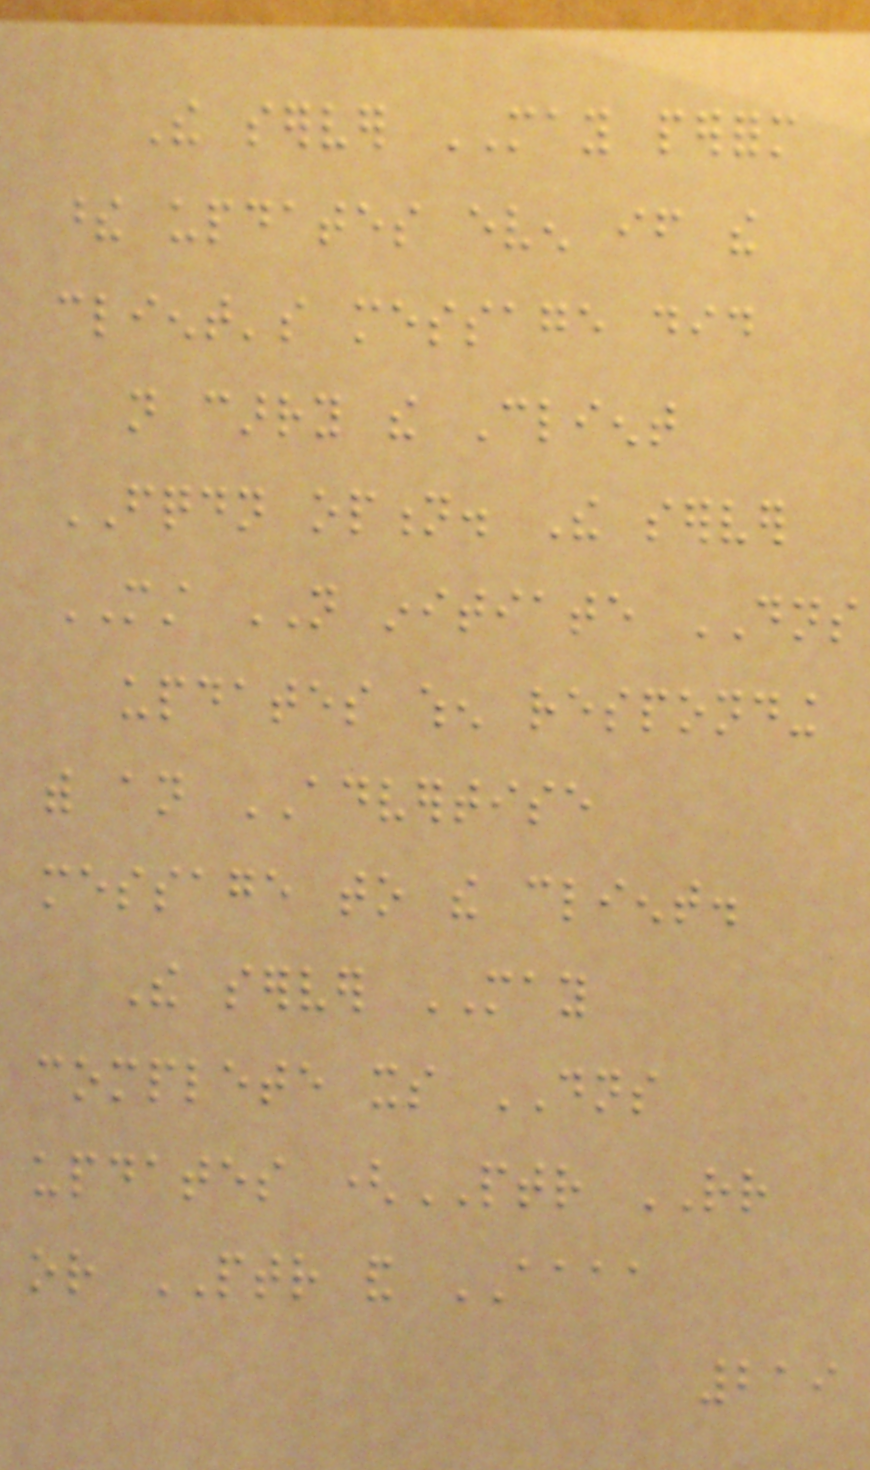The server MAY perform
these updates even if the
client's message did
not carry the Client
FQDN option. The server
MUST NOT initiate DNS
updates when responding
with an ADVERTISE
message to the client.
The server MAY
complete its DNS
updates (PTR RR
or PTR and AAAA
219
